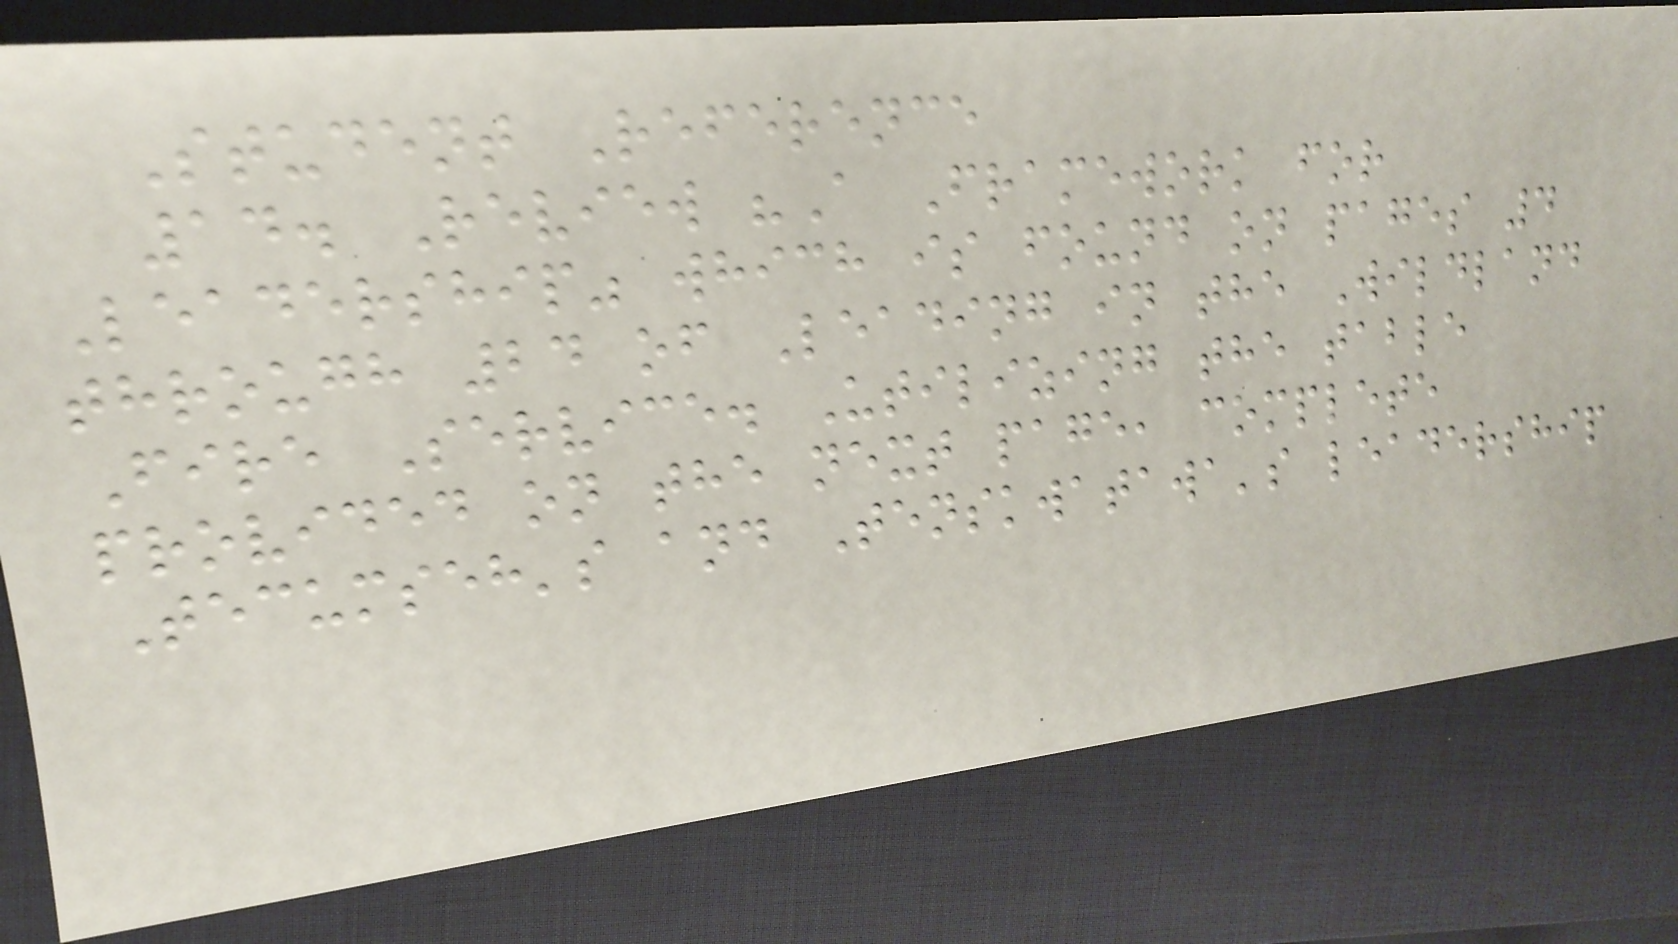Student Reference
14. Review "A Framework for
Leadership" which is found on pages 4
through 24 of Leading in the Wildland
Fire Service. Utilizing the table
provided on the next page, complete
Tecumseh's and Tenskwatawa's leadership
